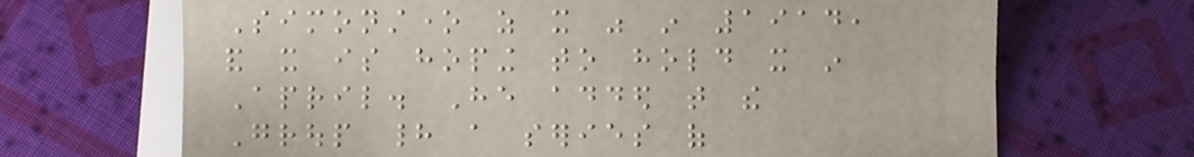Simonstone as it was in 1914,
and it is hoping to hold it in
April. He added that the
Group had a series of
